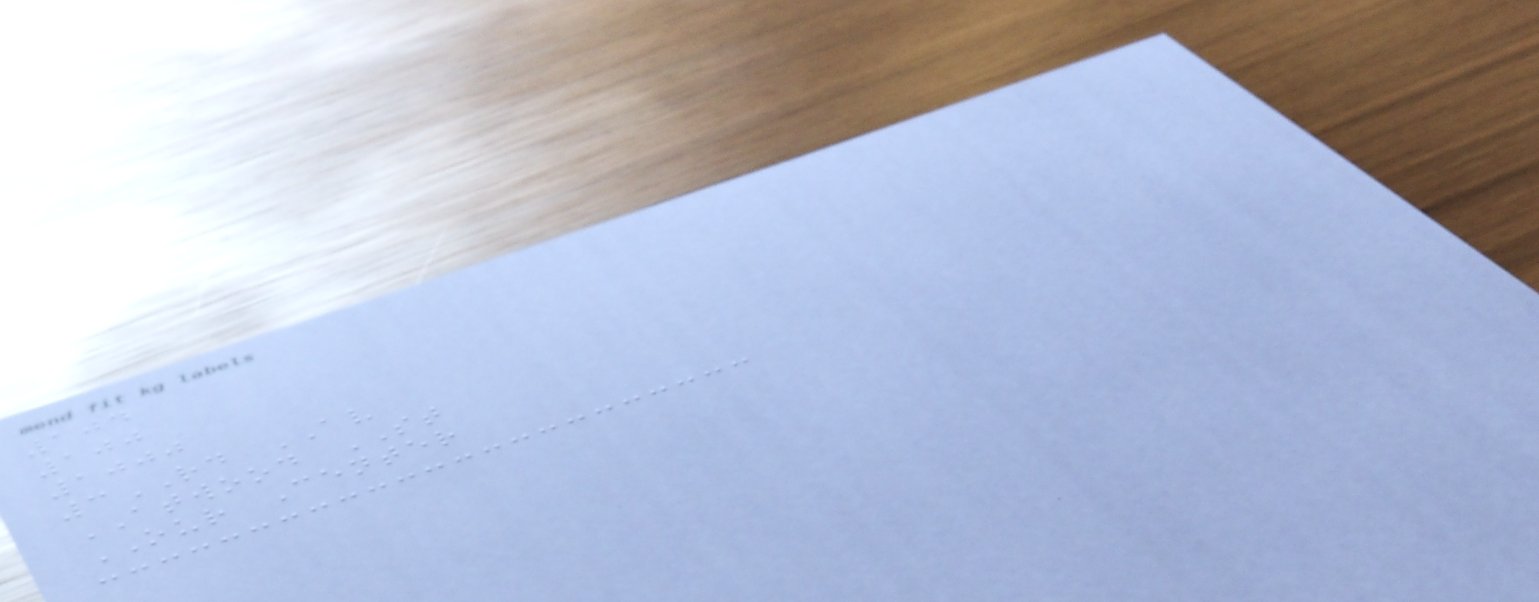104
100
1000
3RD AV
ATWOOD ST
OUR Center
